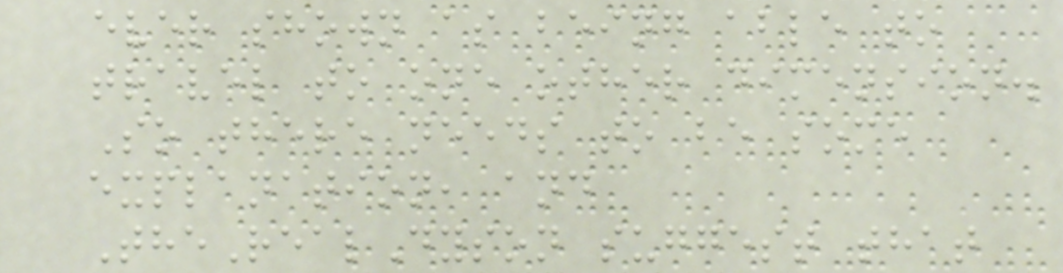ever shown as being able to
travel to one other dimension.
So there needs to be some
explanation, and
TheRealDyson suggest that
